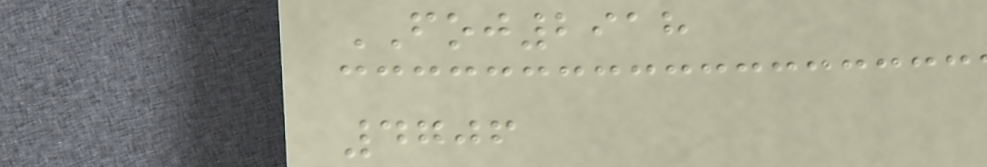FOJ2918
4706
